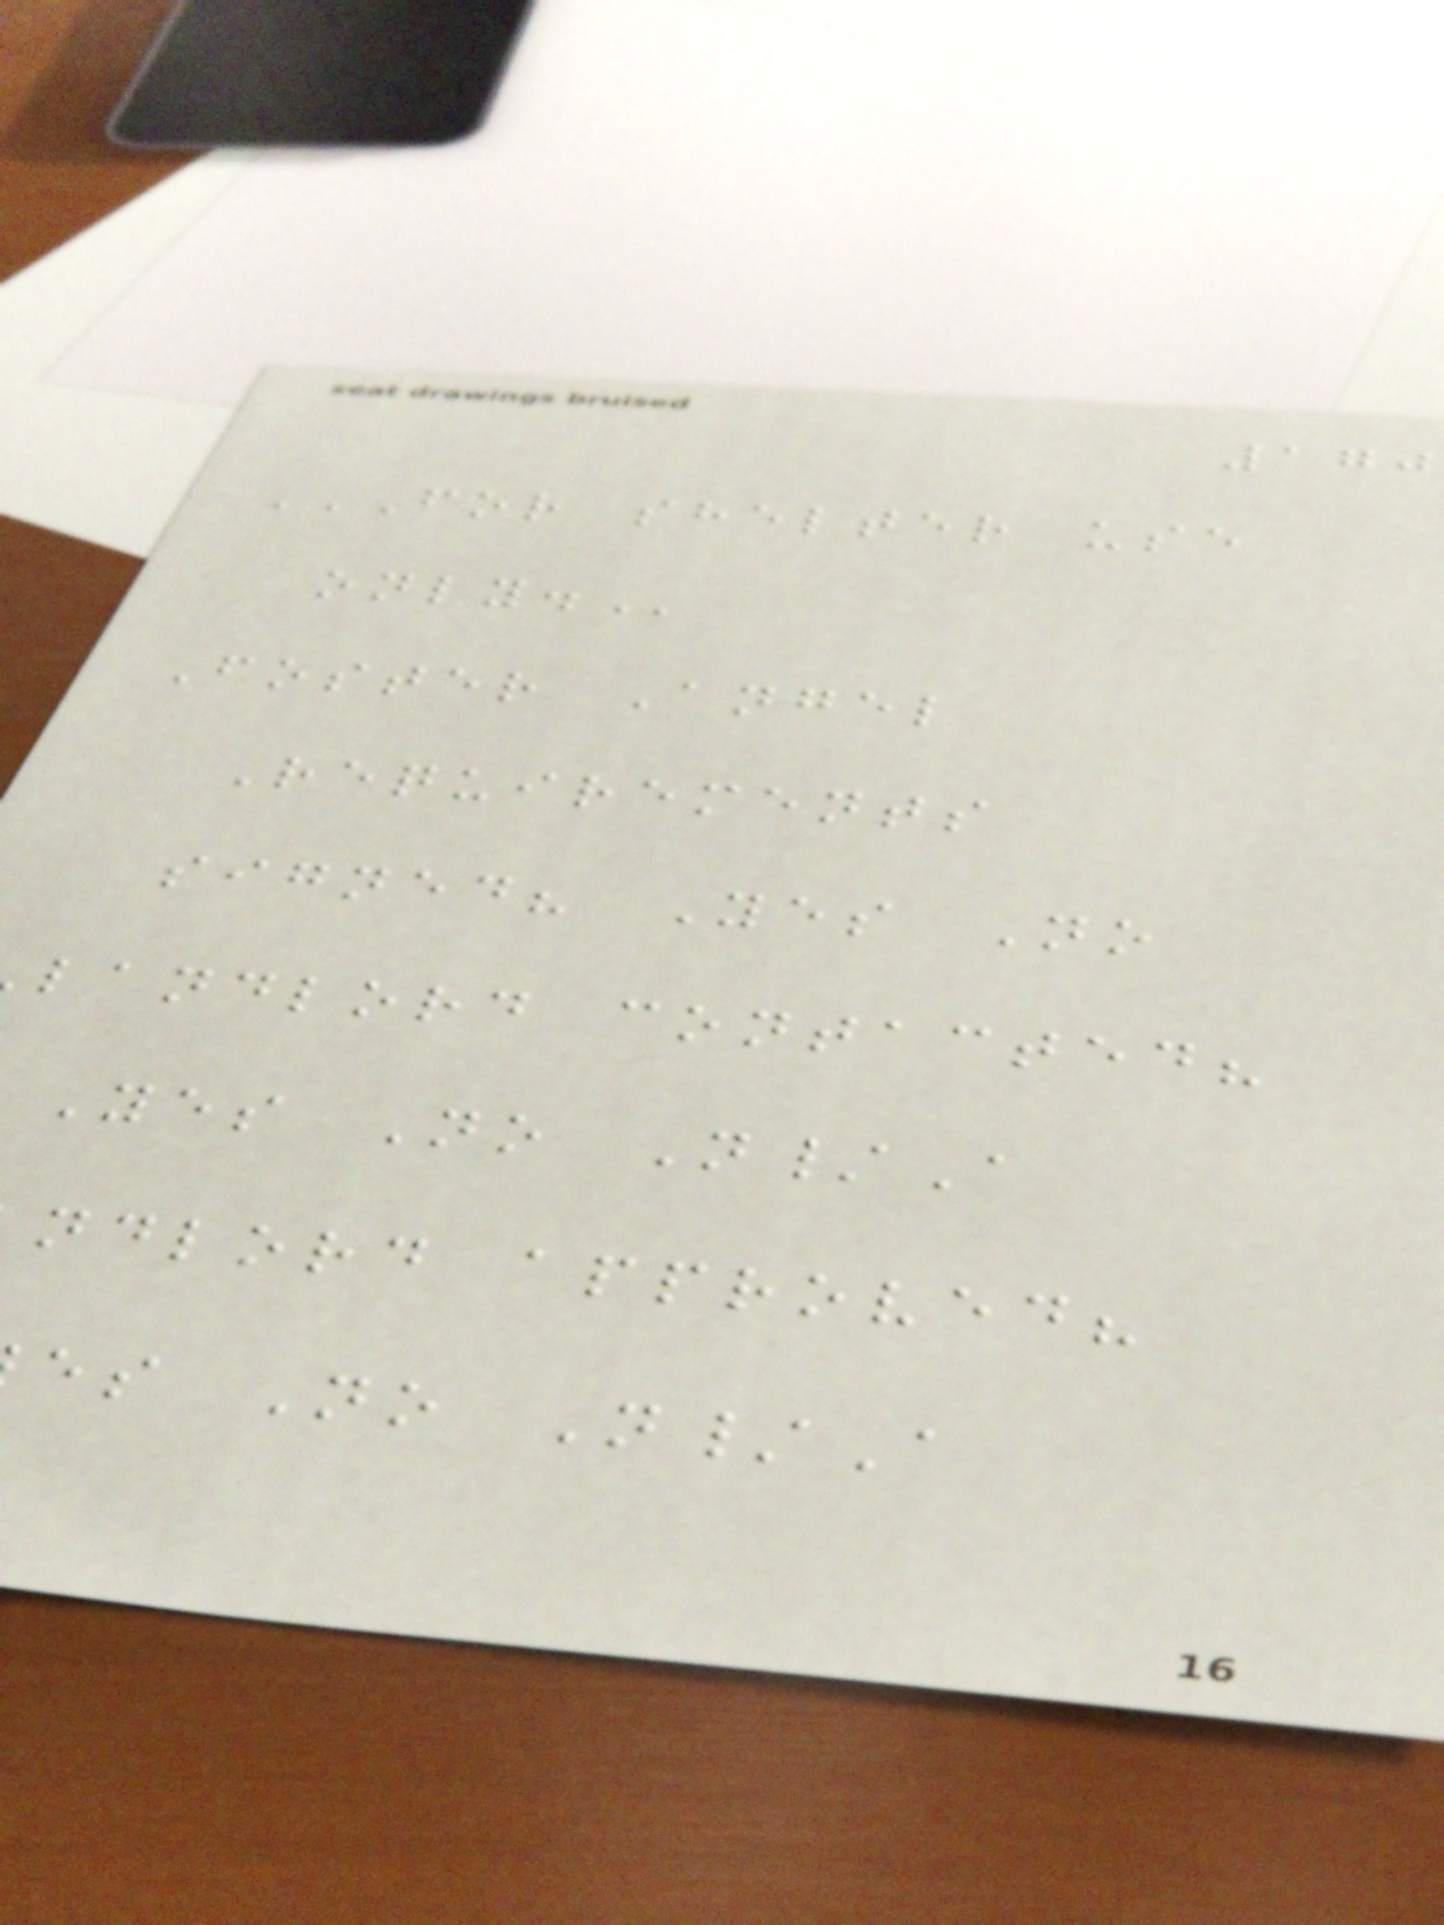170
FOR SHELTER USE
Foster Angel
Requirements
signed? Yes No
landlord contacted?
Yes No N/A
ndlord approved?
es No N/A
